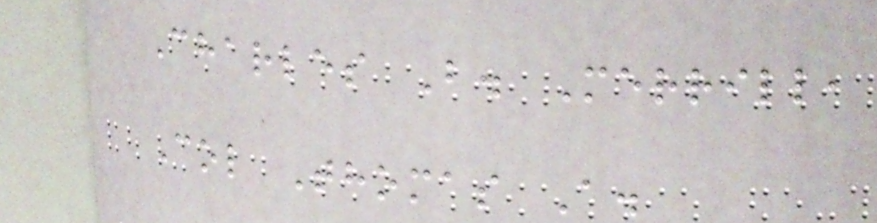Charles B. Merrill,
Col Thomas A.
